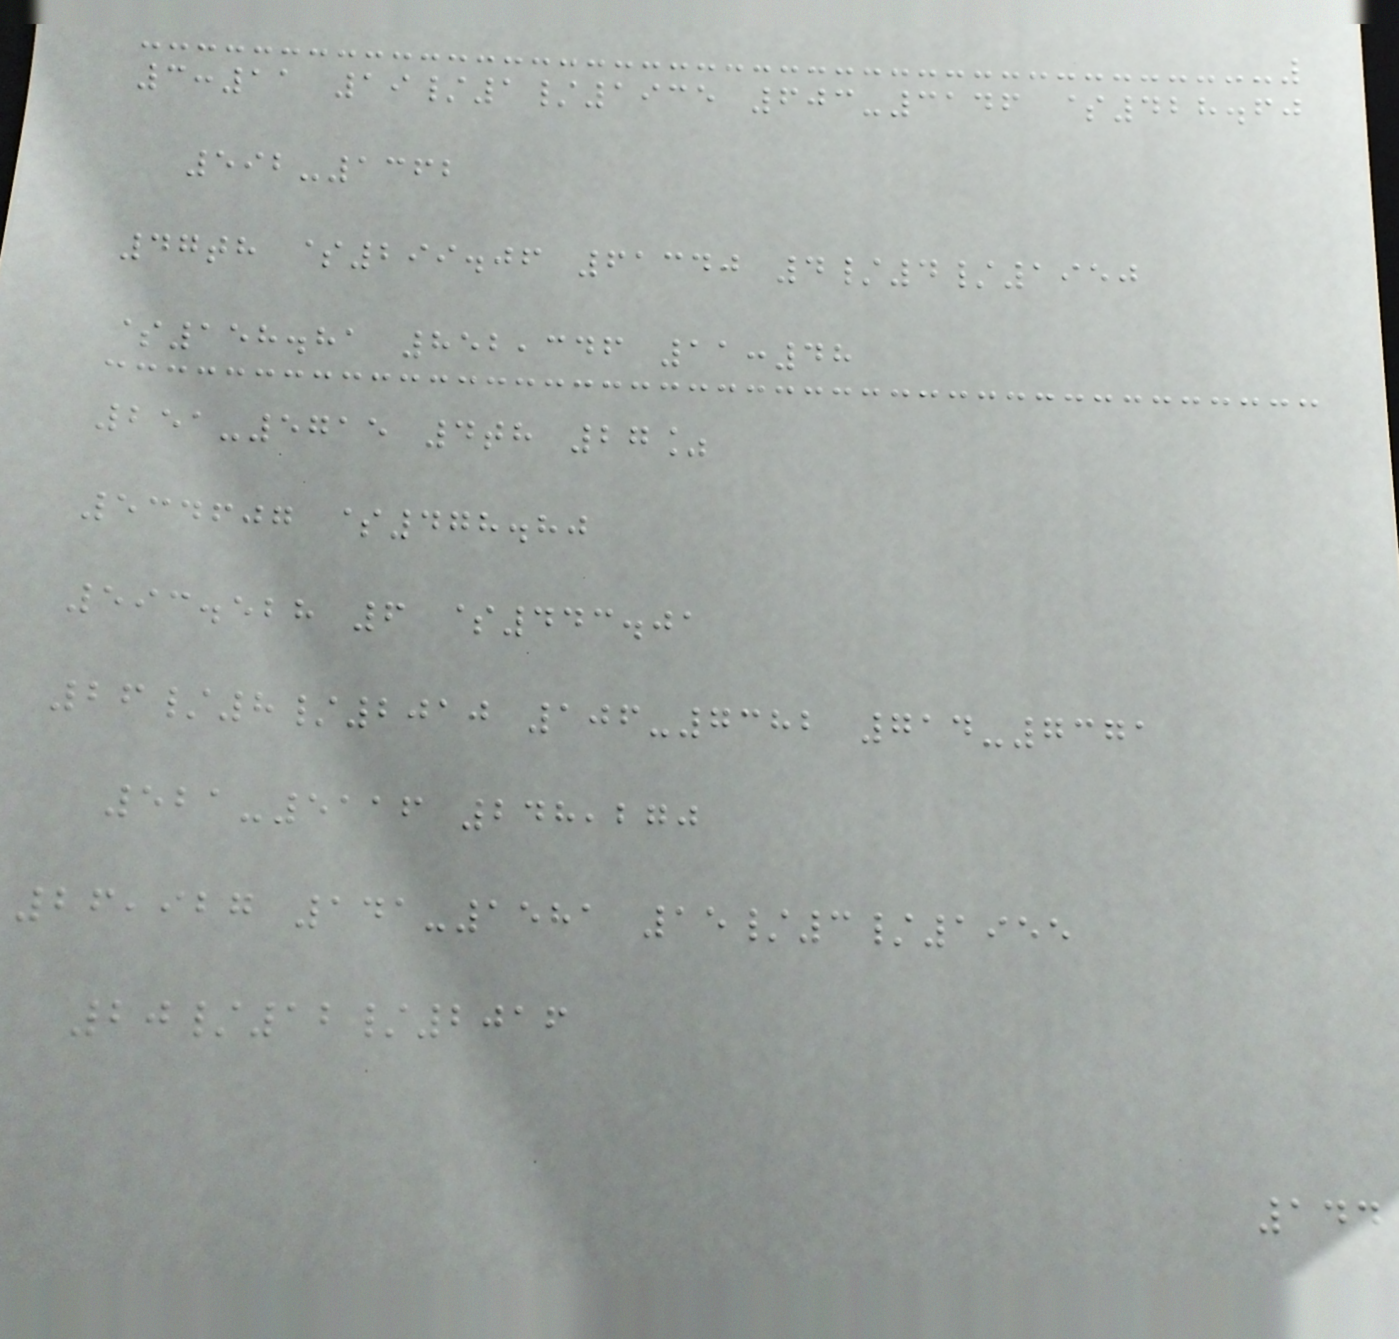3:11 19/1/1935 603-3146 $428.60
592-1362
47th $299.06 61340 4/4/1950
$158.81 852,346 11:48
251-5715 4th 27%
534607 $478.80
593.528 6 $443.01
26/8/2010 106-7382 714-7371
521-5116 248,270
26,927 141-1581 15/3/1955
20/12/2016
144
